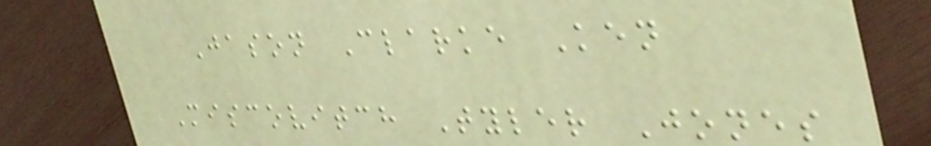Jason Clarke Ken
Miscovitch Tyler Jones
